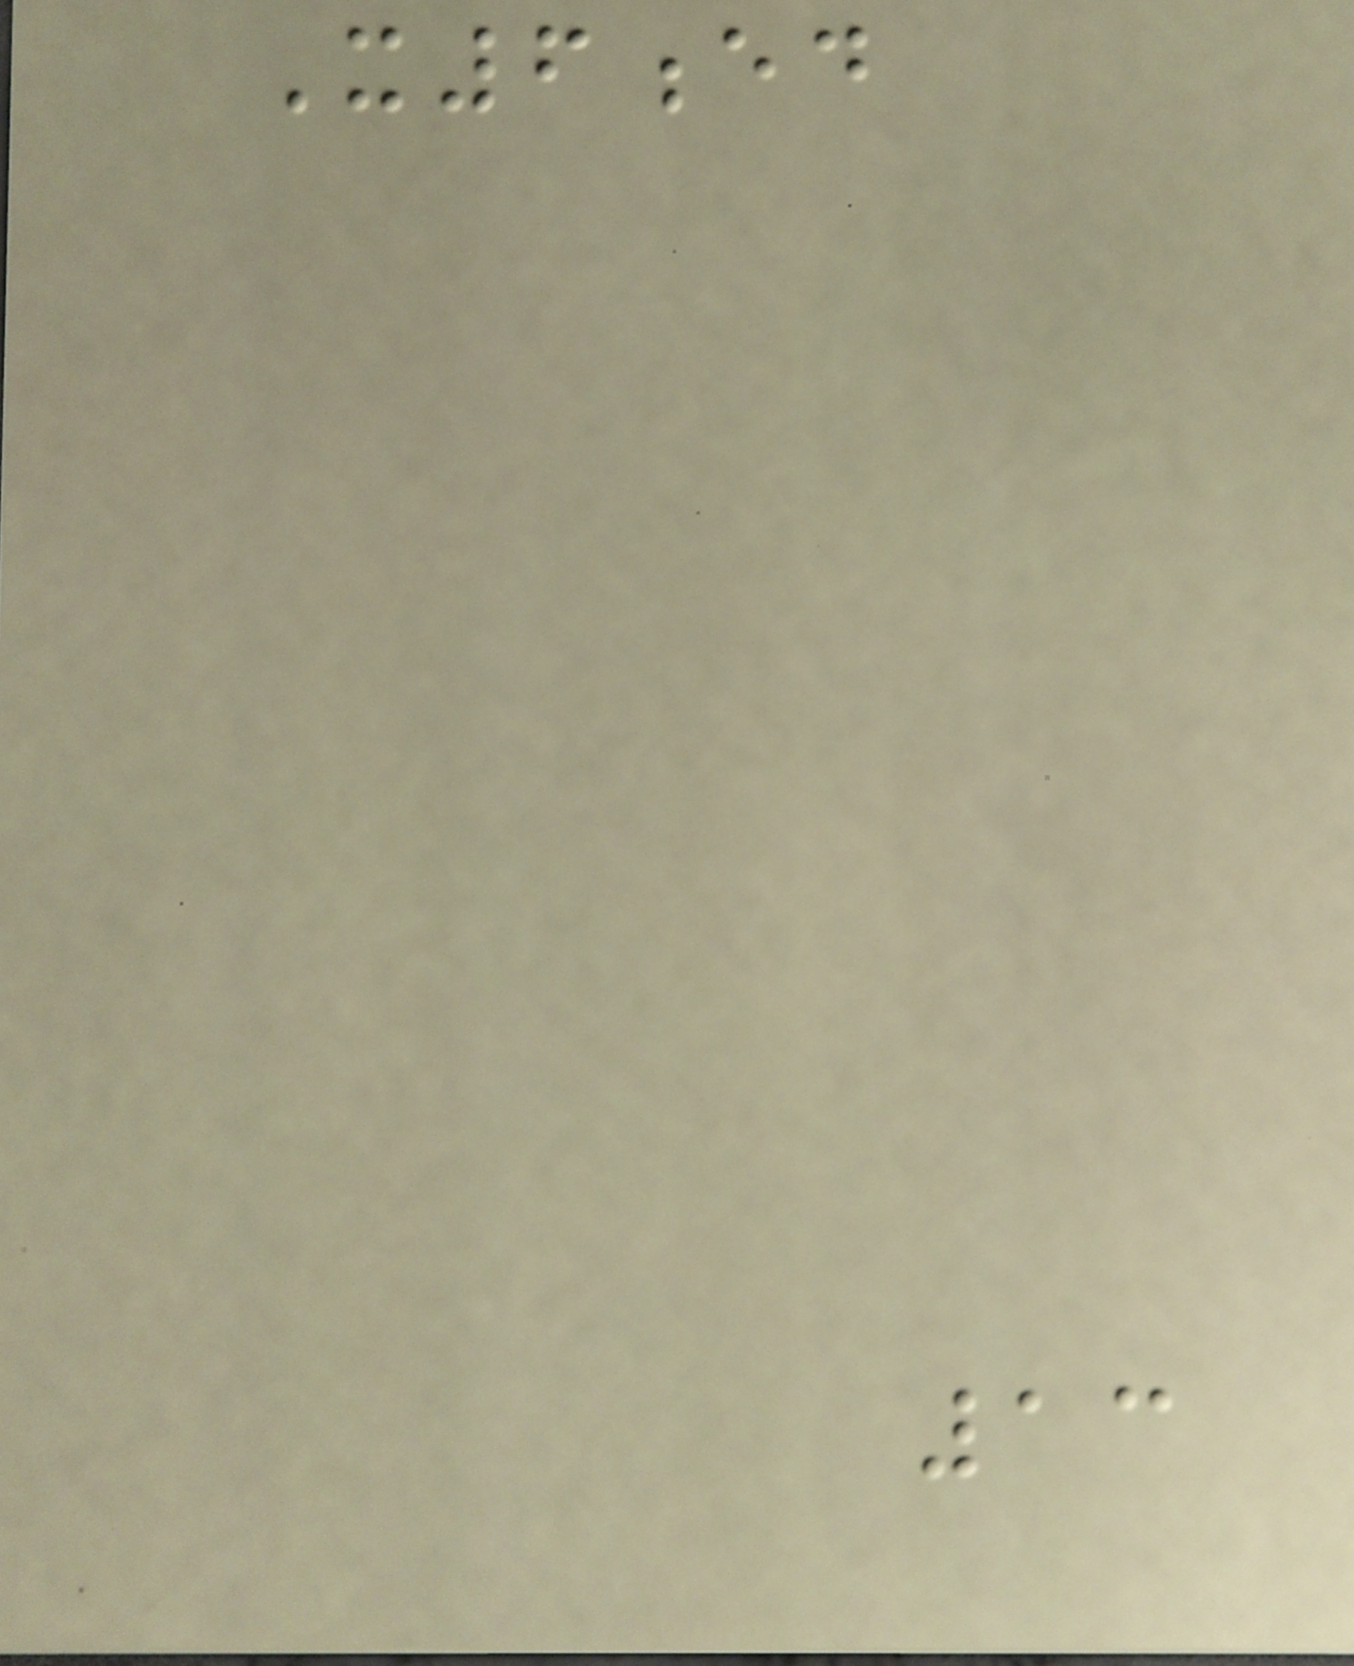X6ed
13
